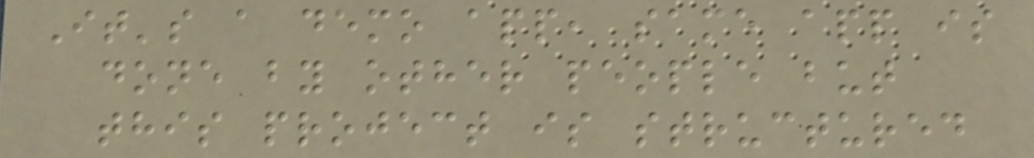It's a demo app, same app is
done by other people but
this project is structured
